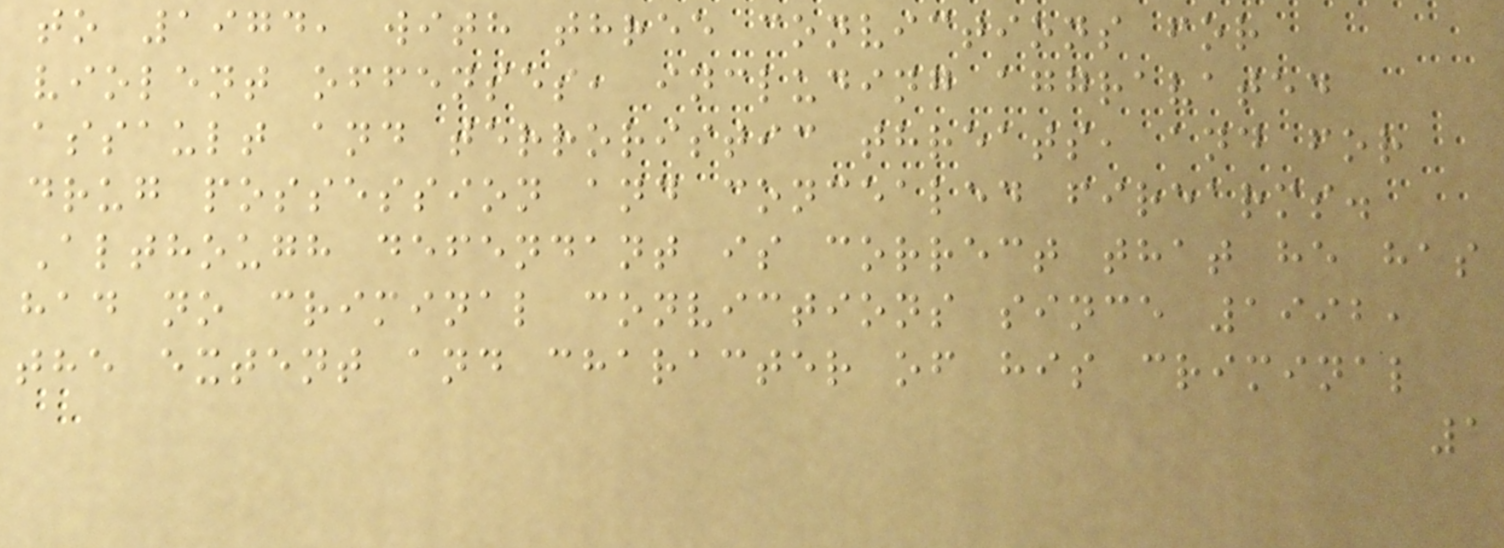to 1974, with three convictions for
violent offenses, including aggravated
assault and terroristic threats, and for
drug possession and concealed firearms.
Although defendant is correct that he has
had no criminal convictions since 1992,
the extent and character of his criminal
1
